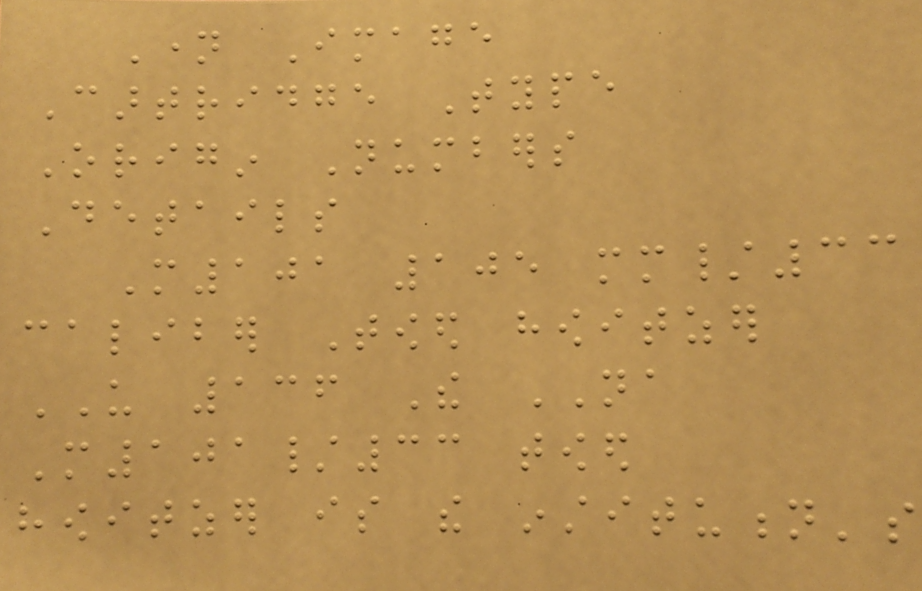Name Image
Cartridge Type
Origin Numbers
Details
M101 105 mm/33
caliber Towed howitzer
US 136 The NA
M101/33 towed
howitzer is the institution's
